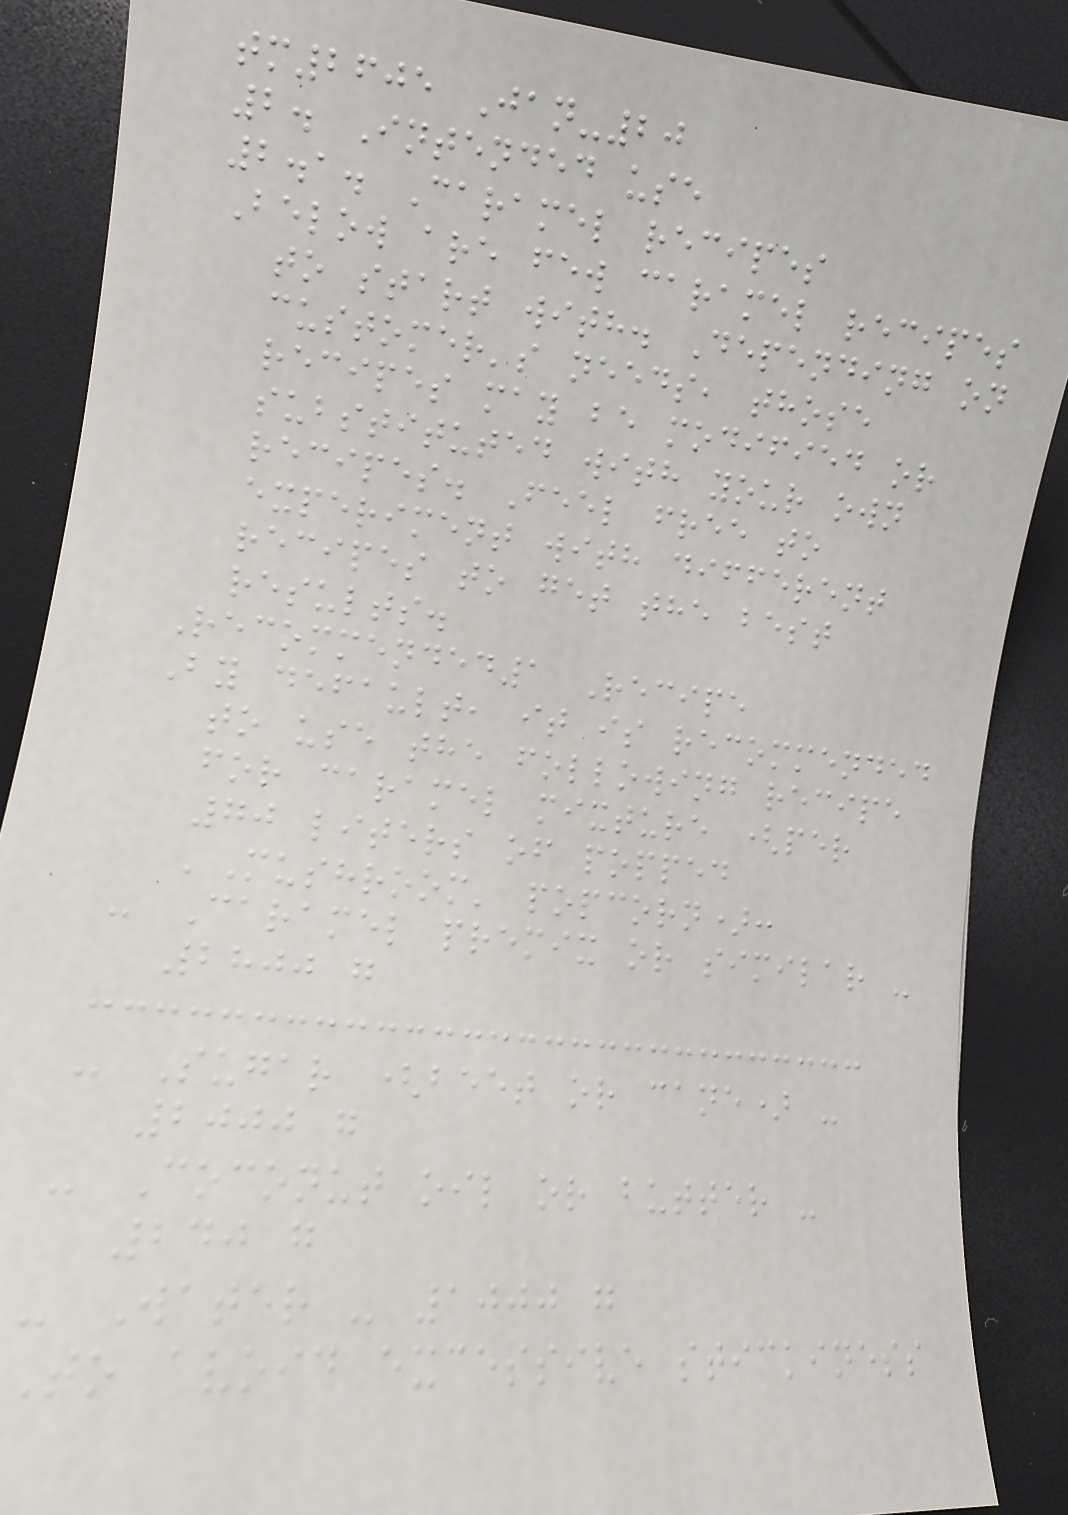tm2605 Jan-20
2. Intended use
2.1. Caramel recipes
Below are few caramel recipes
to start with. Depending on
customer's needs, those
recipes may be modified or
substituted with your own
recipes. Feel free to
experiment with different
recipes to get the best
results.
Recommended1 Recipe
By default, it is recommended
to use the following recipe
for caramel mixture (per
70 liters of popped
'Mushroom' popcorn):
- Caramel premix or similar -
2800 g
- Sugar (beet or cane) -
2000 g
- Coconut oil or butter -
240 g
- Water - 1000 g
To avoid excessive stickiness
